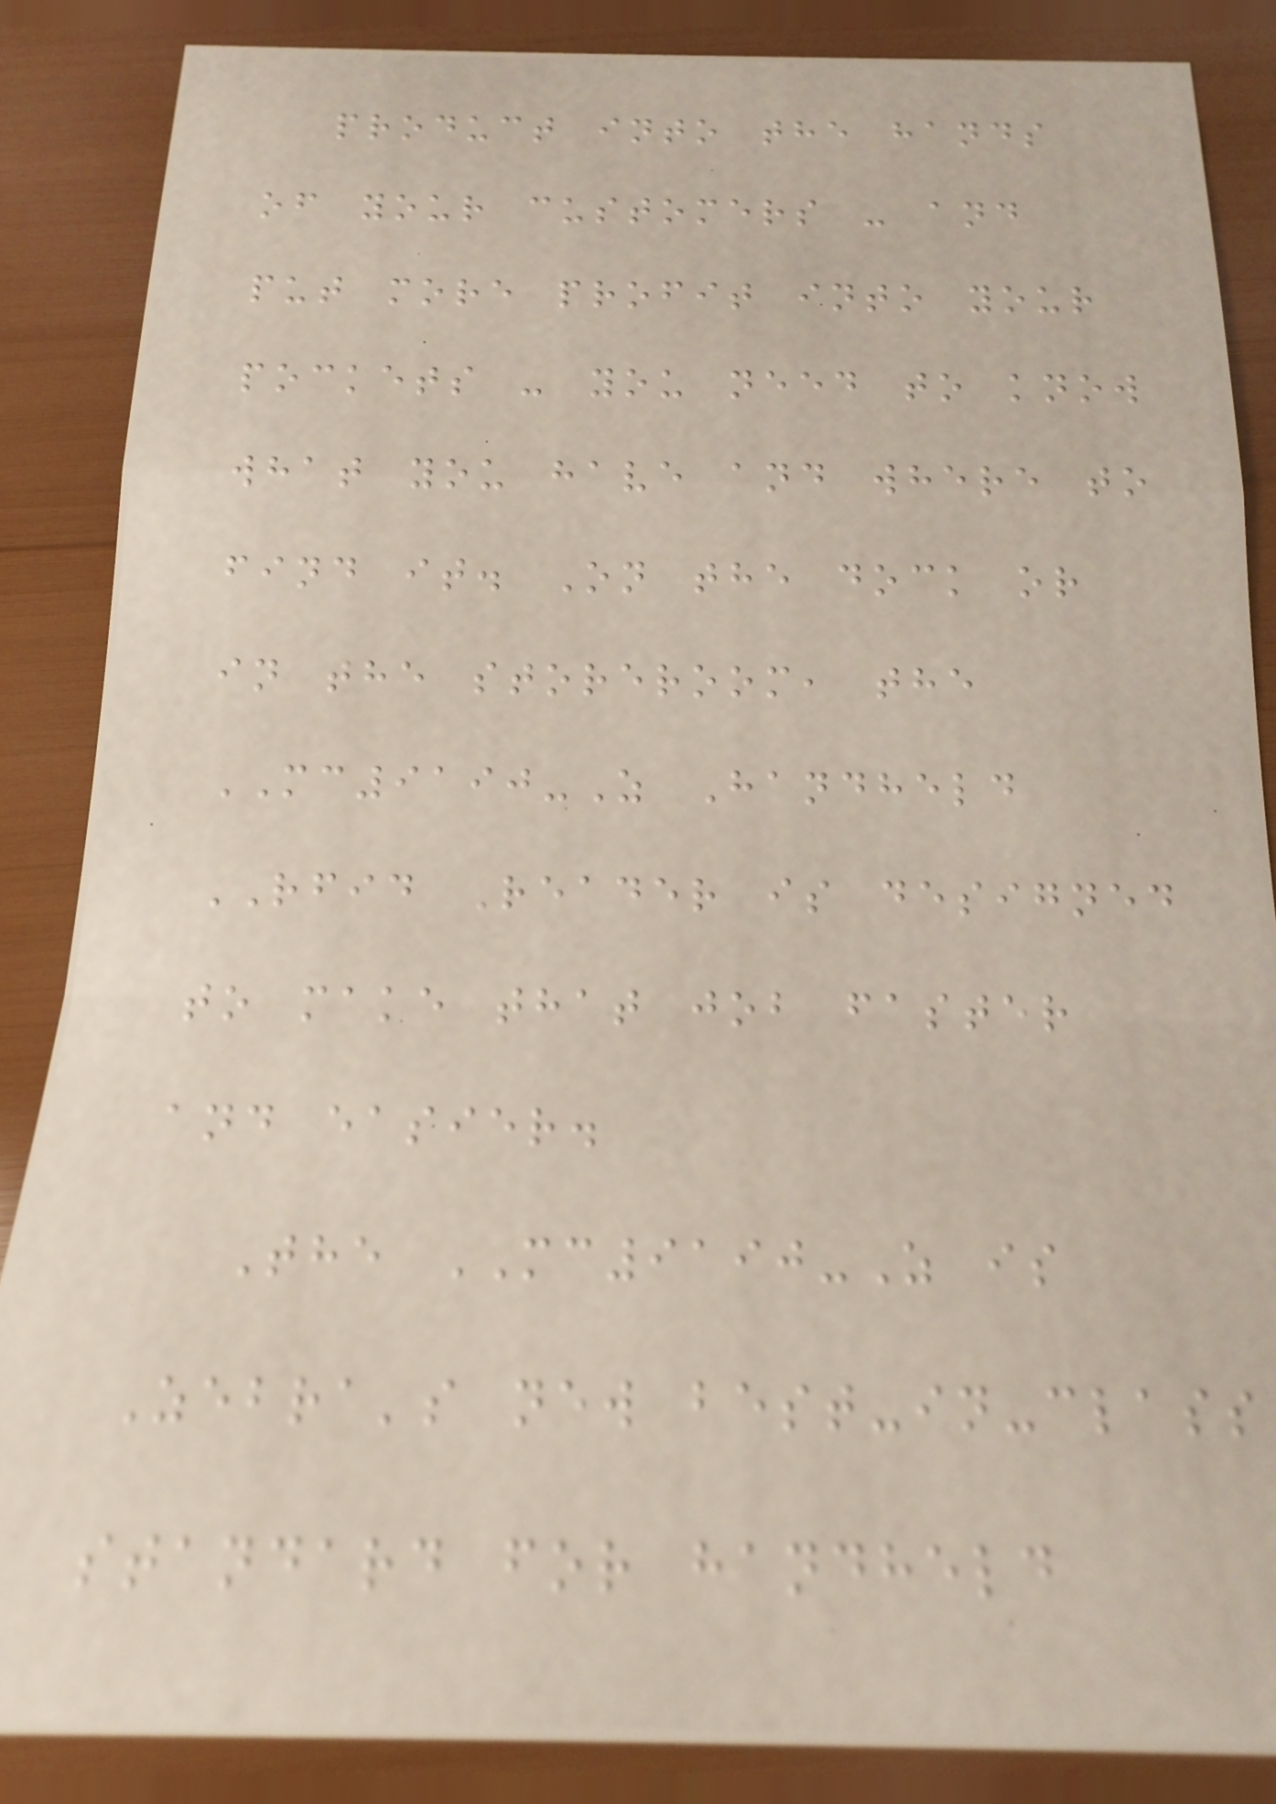product into the hands
of your customers - and
put more profit into your
pockets - you need to know
what you have and where to
find it. On the dock or
in the storeroom, the
MC9190-Z Handheld
RFID Reader is designed
to make that job faster
and easier.
The MC9190-Z is
Zebra's new best-in-class
standard for handheld
